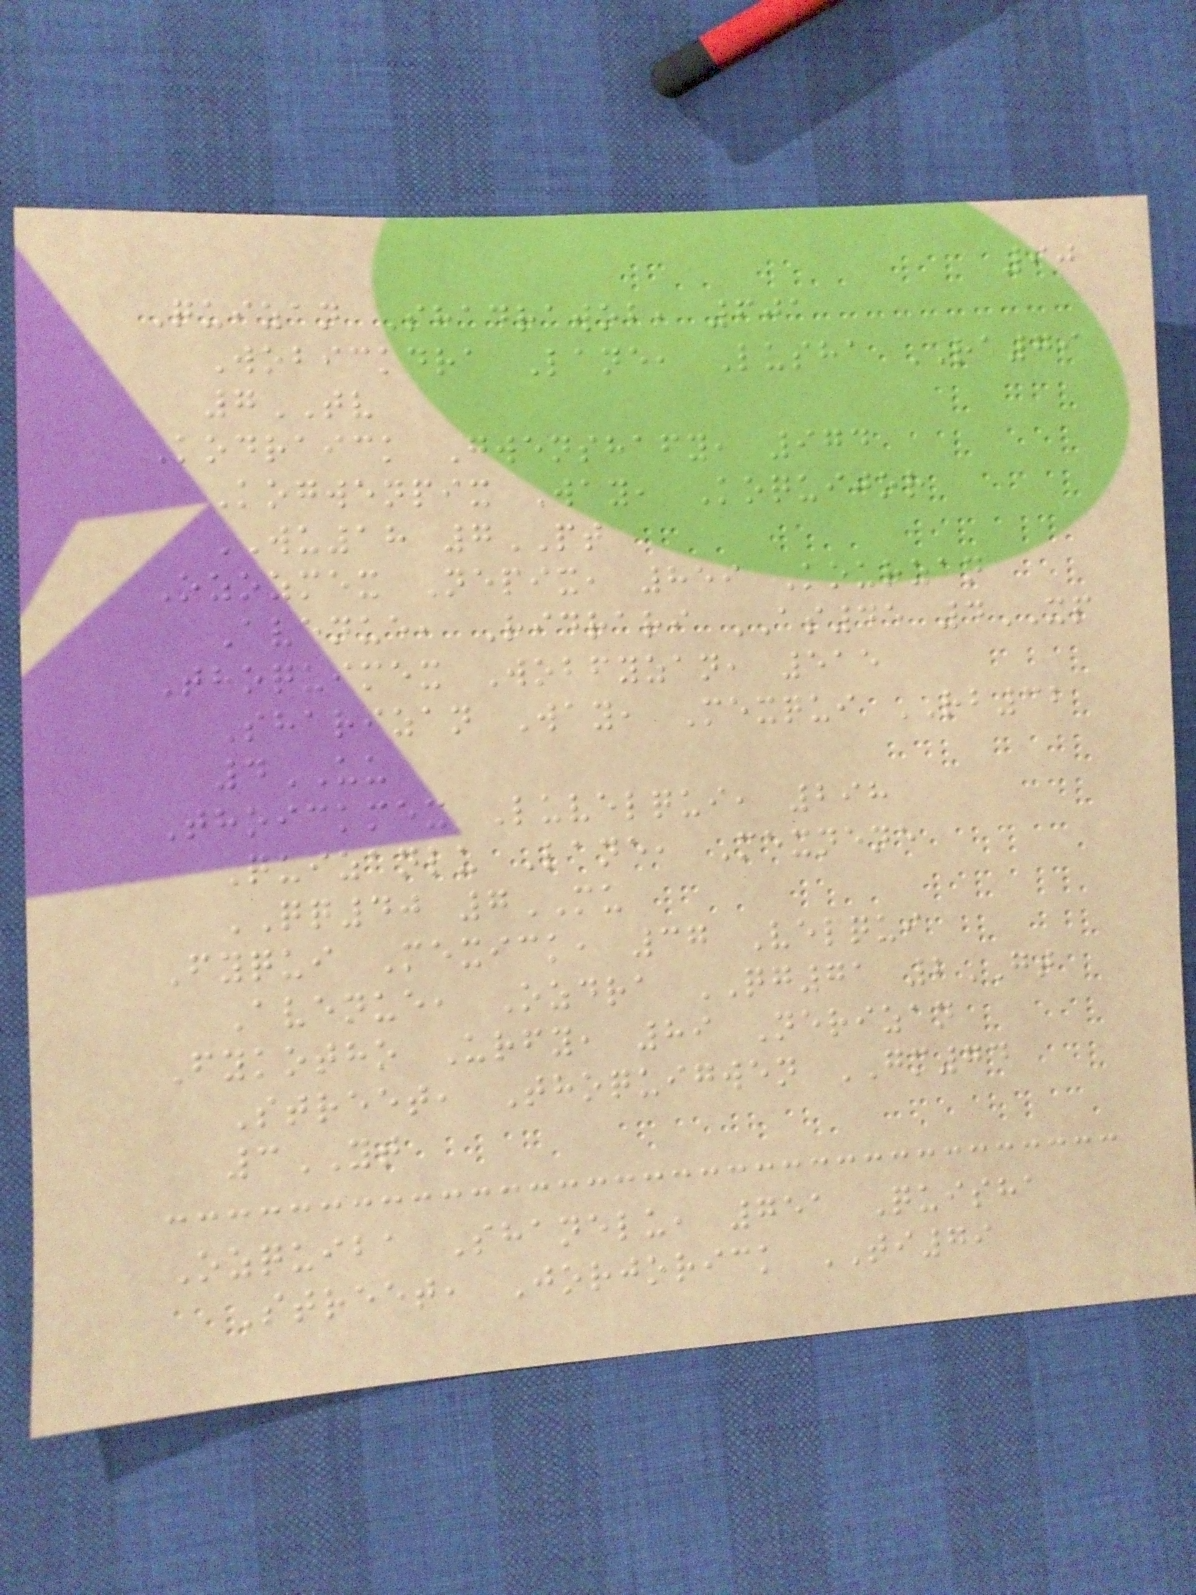90
Quizan Shadrawob, 601
Wobickdra Lane, Lusha RA79
7TV
Kodraick Gwenshafy, 974
Kogwenpix Way, Koquijor
WU18 7PT
Ozozmex Nepix, 859 Kourzan
Avenue, Ridrari AS45 4XP
Thoquimex Wobfyzan, 515
Sharizan Way, Mexqui RB32
4UU
Thoickmex Luvelqui, 298
Quizanlu Lane, Mexnene
QQ40 7MU
Fyqui Mexick, 37 Velqui
Avenue, Ozdra QG71 2GT
Fykotho Urfy, 89 Nerizan
Street, Thoquigwen GM74
3YT
Ozquiba Shanelu, 751 Quisha
Street, Jorjorick TI79
